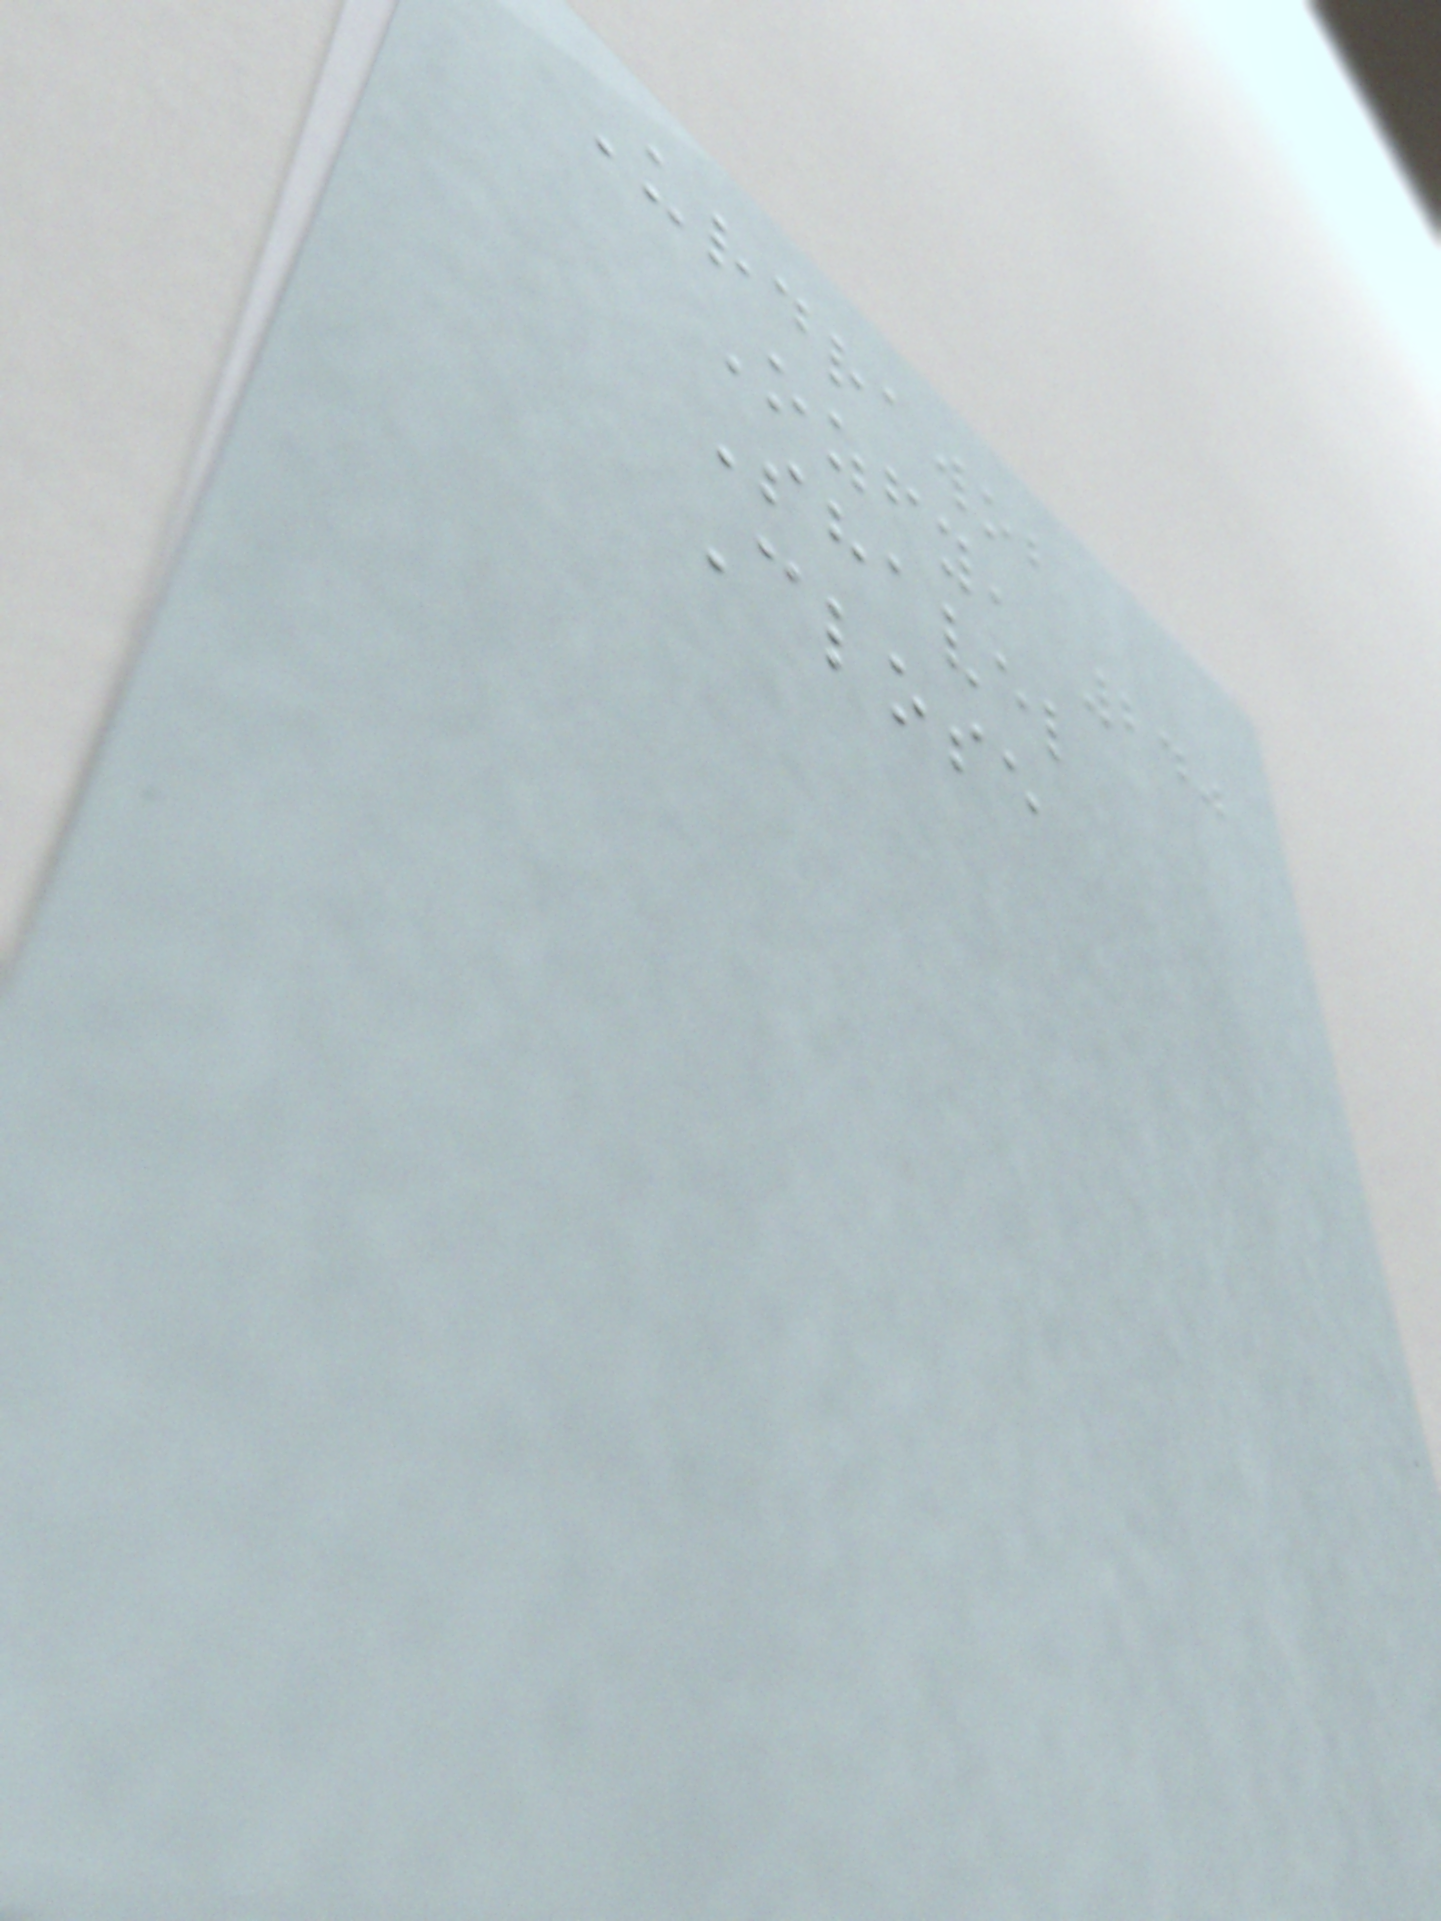Urdrawob
Ozfy, 240
Shavel
Close
